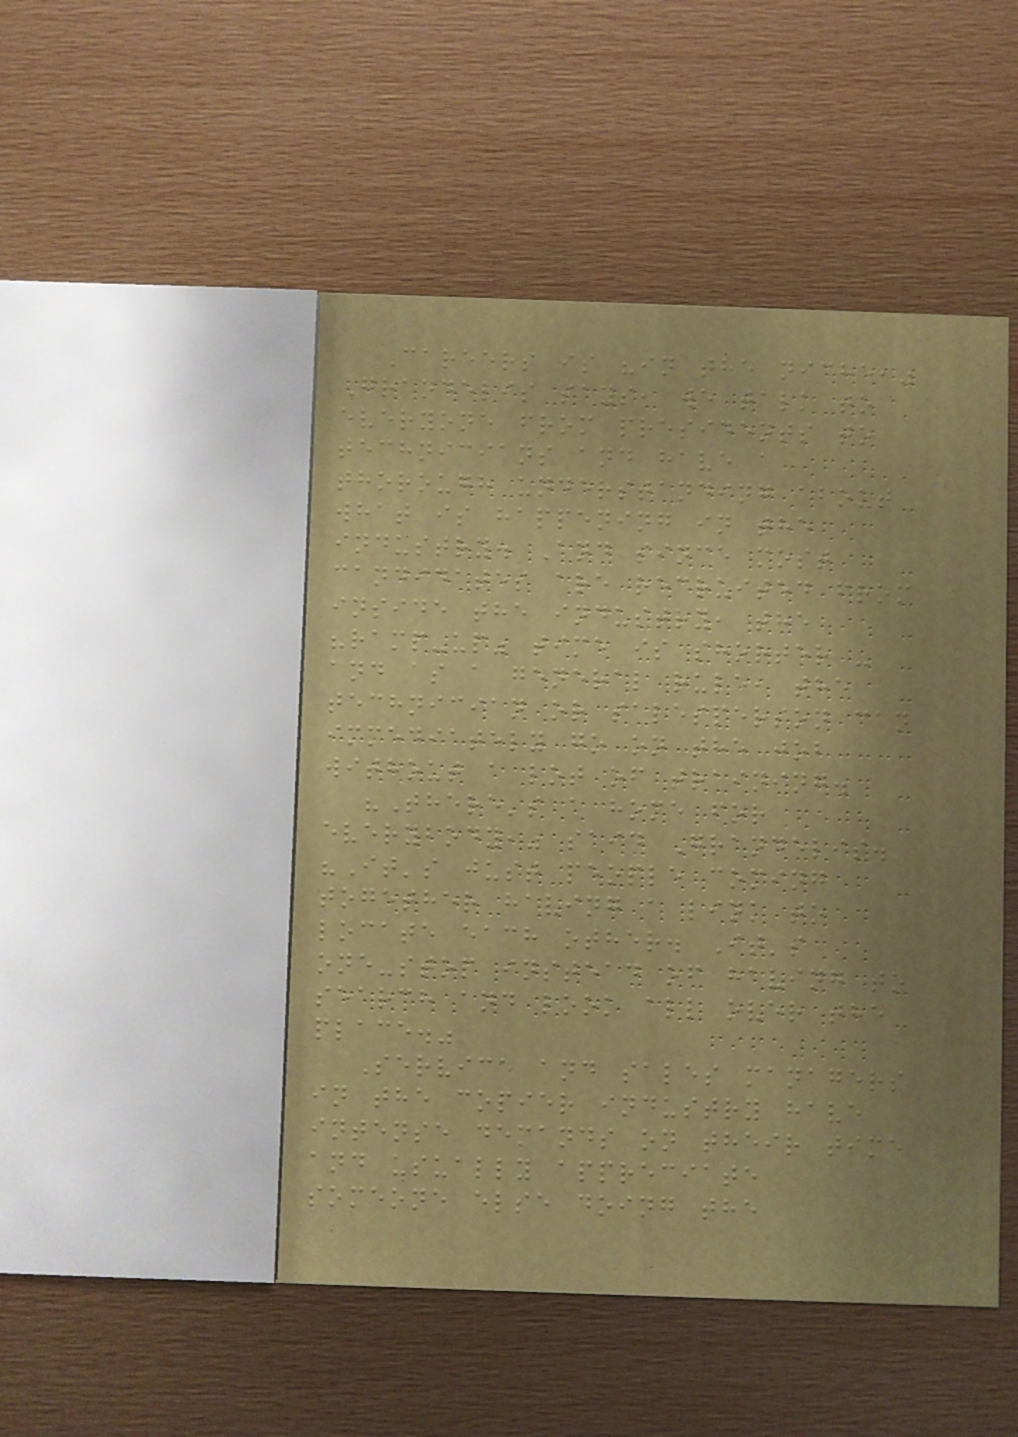Careers is "in the niche,"
Grandelis says, we talk to
everyone from presidents to
technicians and have a
thorough understanding about
what is happening in the
industry. And since most
candidates are recruited from
inside the industry, the
"ramp-up" time is shorter -
and as a general rule, the
technician or salesperson can
immediately go on the job
without a lot of training.
"There's a home for
everybody," said Grandelis.
"It's just people coming
together having a link to
locate each other. It's
one-stop instead of having to
search and look all over the
place."
Service and sales managers
in the copier industry have
intense demands on their time
and usually appreciate
someone else doing the
